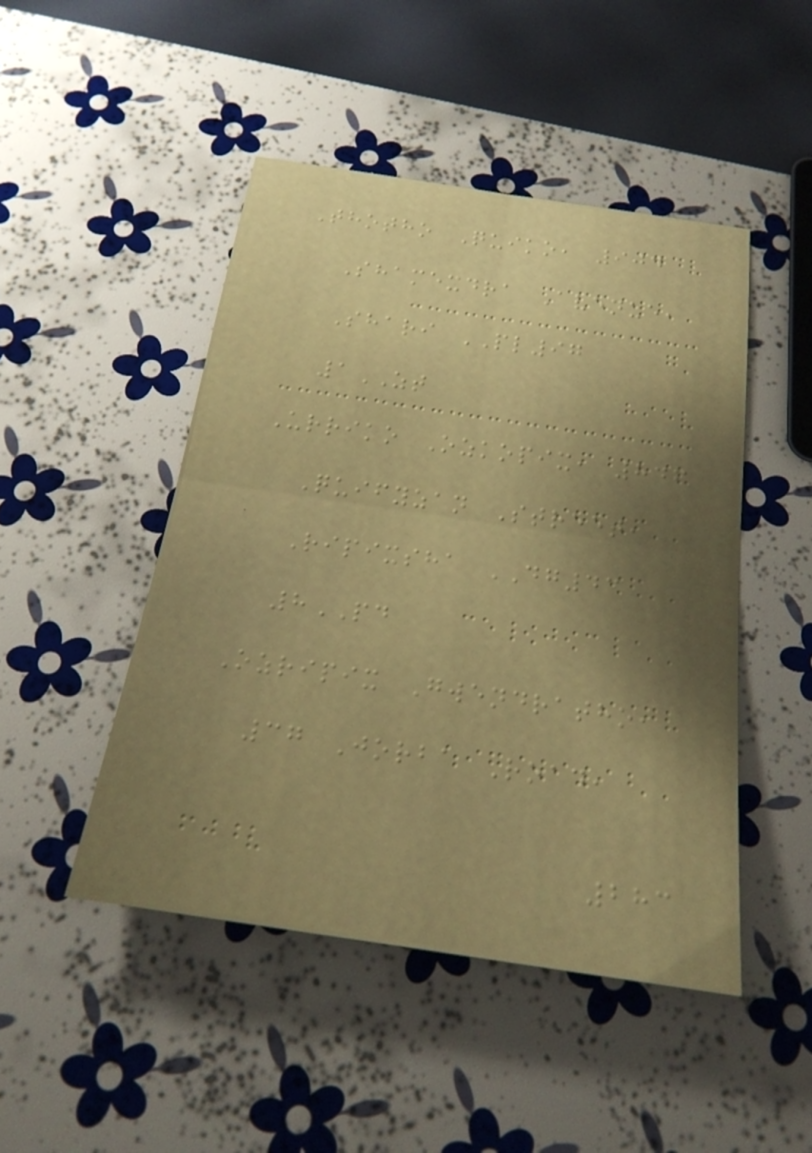Thotho Quiko, 904
Shamexdra Avenue,
Shari PL97
1ZT
Urriko Ozkopix, 846
Quifyzan Street,
Ripixsha DG43
8PD
Ozripix Gwendratho,
37 Jorba Road,
283
